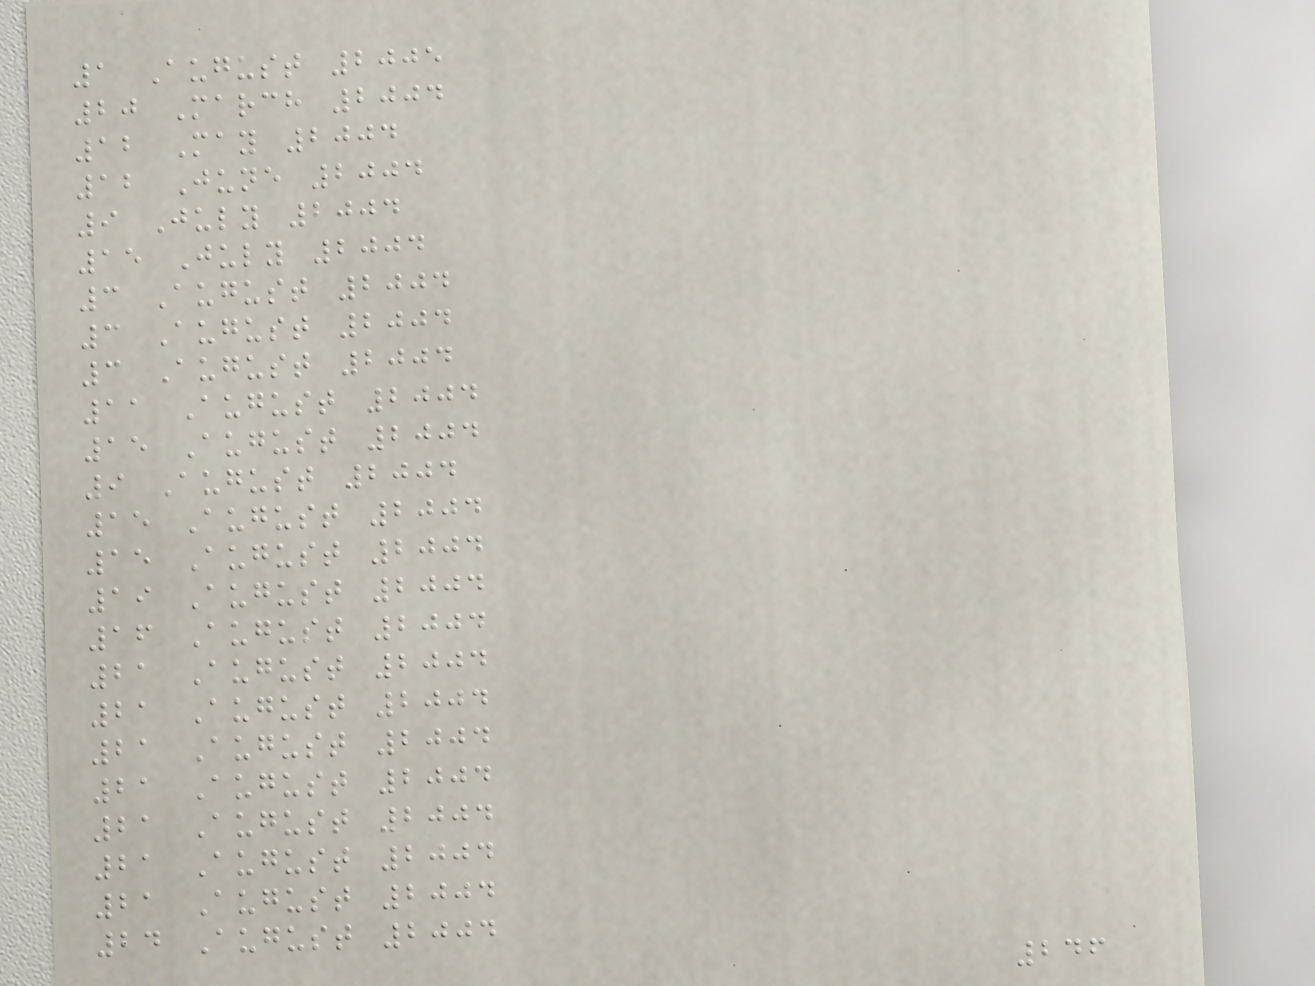1 August 2005
20 March 2004
12 May 2004
12 June 2004
9 July 2004
15 July 2004
3 August 2004
3 August 2004
3 August 2004
11 August 2004
15 August 2004
9 August 2004
15 August 2004
15 August 2004
19 August 2004
16 August 2004
21 August 2004
21 August 2004
21 August 2004
21 August 2004
21 August 2004
21 August 2004
21 August 2004
24 August 2004
246
